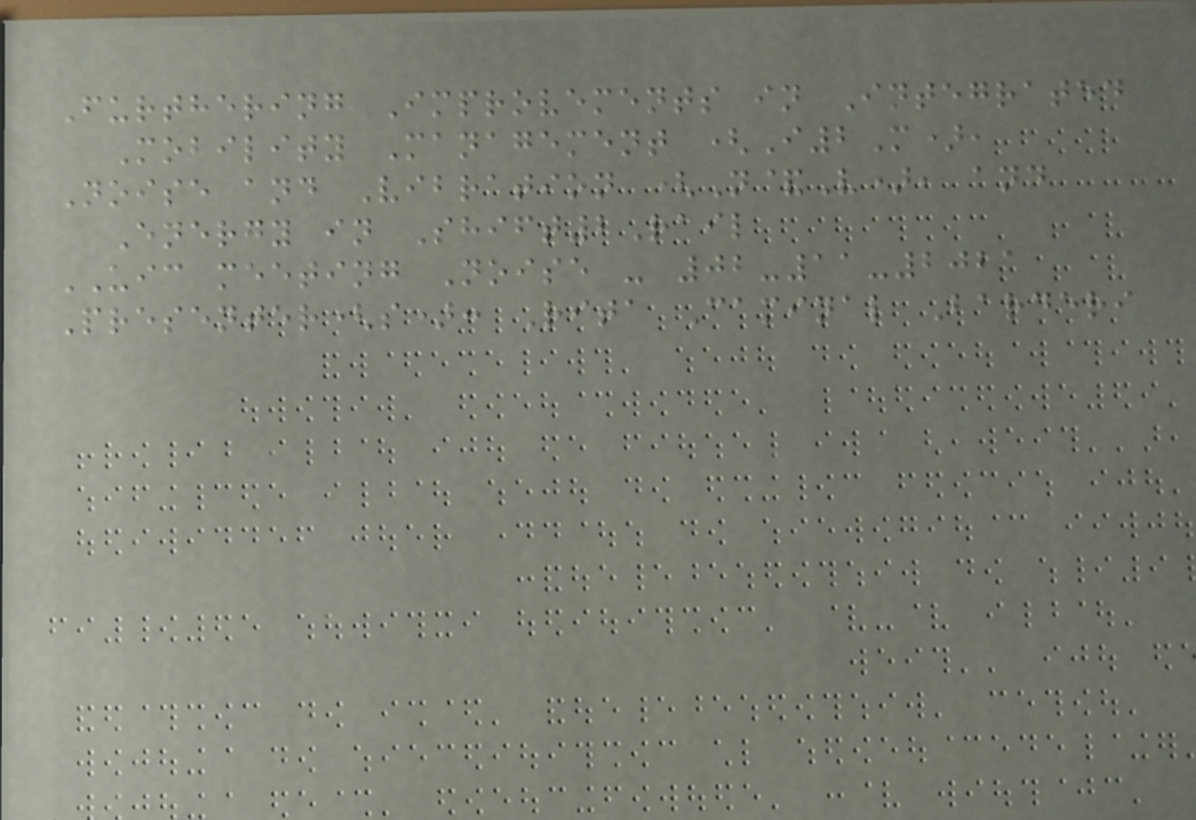Furthering Improvements in Integrated
Mobility Management (I2M),
Noise and Vibration (N&V), and
Energy in Shift2Rail
UIC meeting Noise - 02-11-2021
Presenter(s): Rita Caminal Barderi
